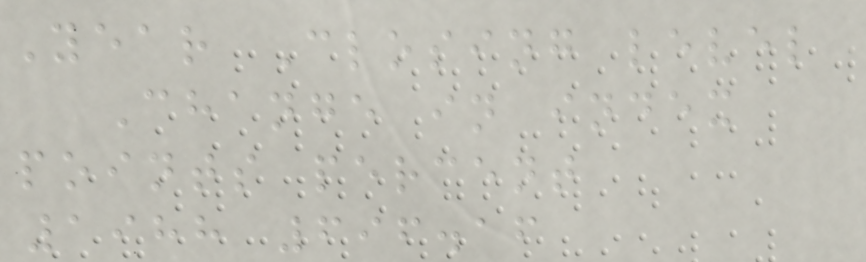Year Closing level
Change in index
points percent
1988 696.16
